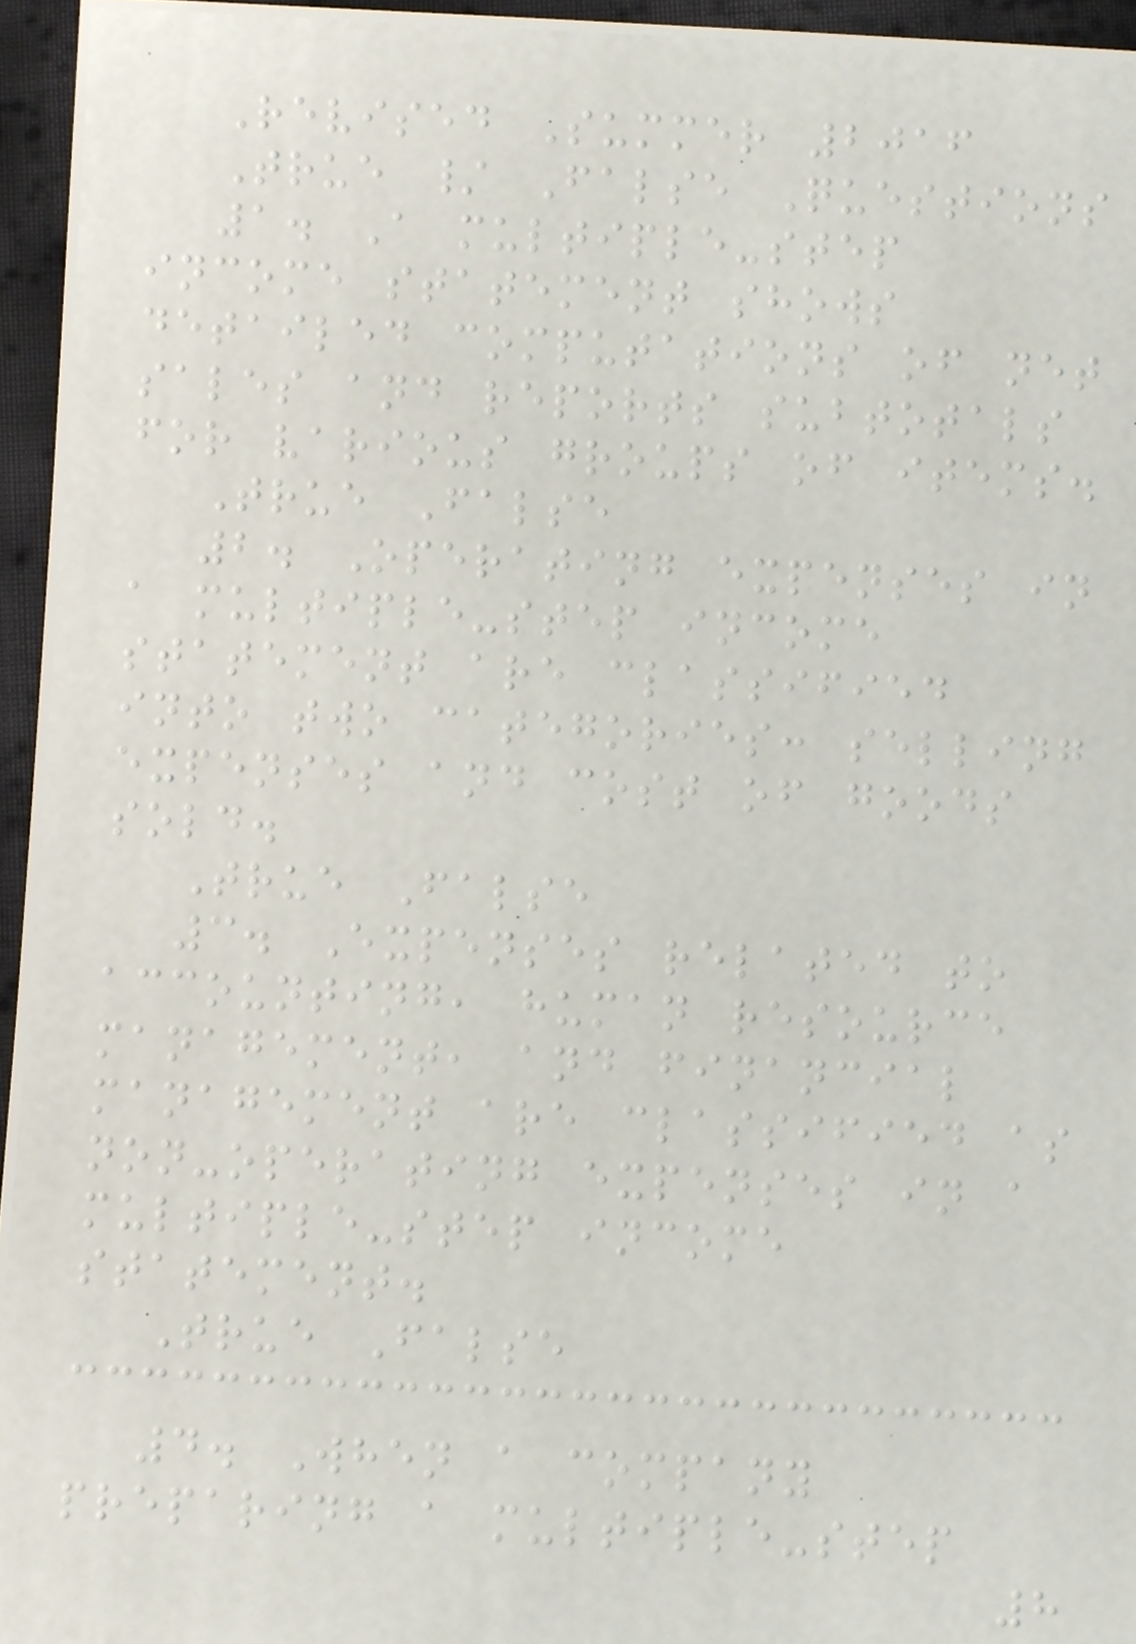Revised Summer 2016
True / False Questions
1. A multiple-step
income statement shows
detailed computations of net
sales and reports subtotals
for various groups of items.
True False
2. Operating expenses in
a multiple-step income
statement are classified
into two categories: selling
expenses and cost of goods
sold.
True False
3. Expenses related to
accounting, human resource
management, and financial
management are classified as
non-operating expenses in a
multiple-step income
statement.
True False
4. When a company
preparing a multiple-step
8
